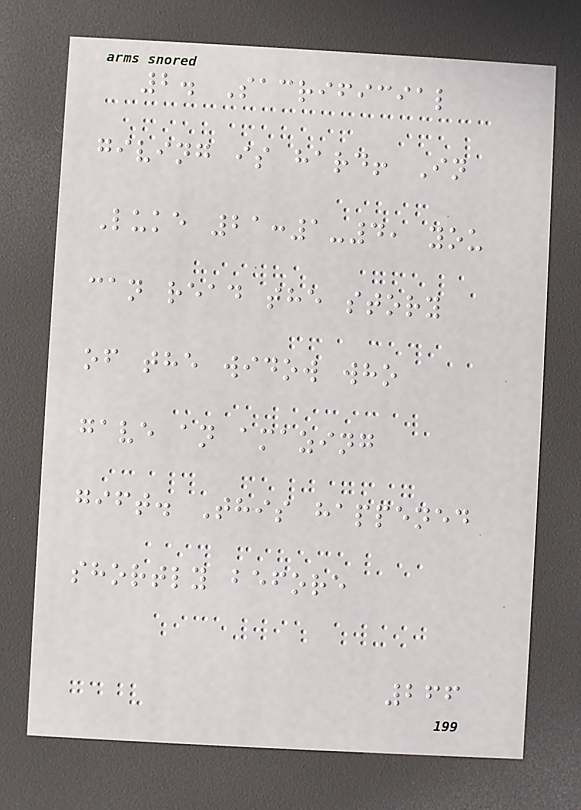2. Sacrificial
giving is hard! In
Luke 21:1-4, you
can read the story
of the widow who
gave an amazing
gift. This happened
shortly before
266
